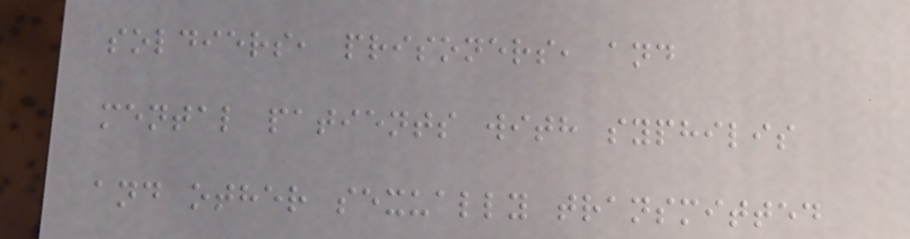soldiers, prisoners, and
mental patients with syphilis
and other sexually transmitted
